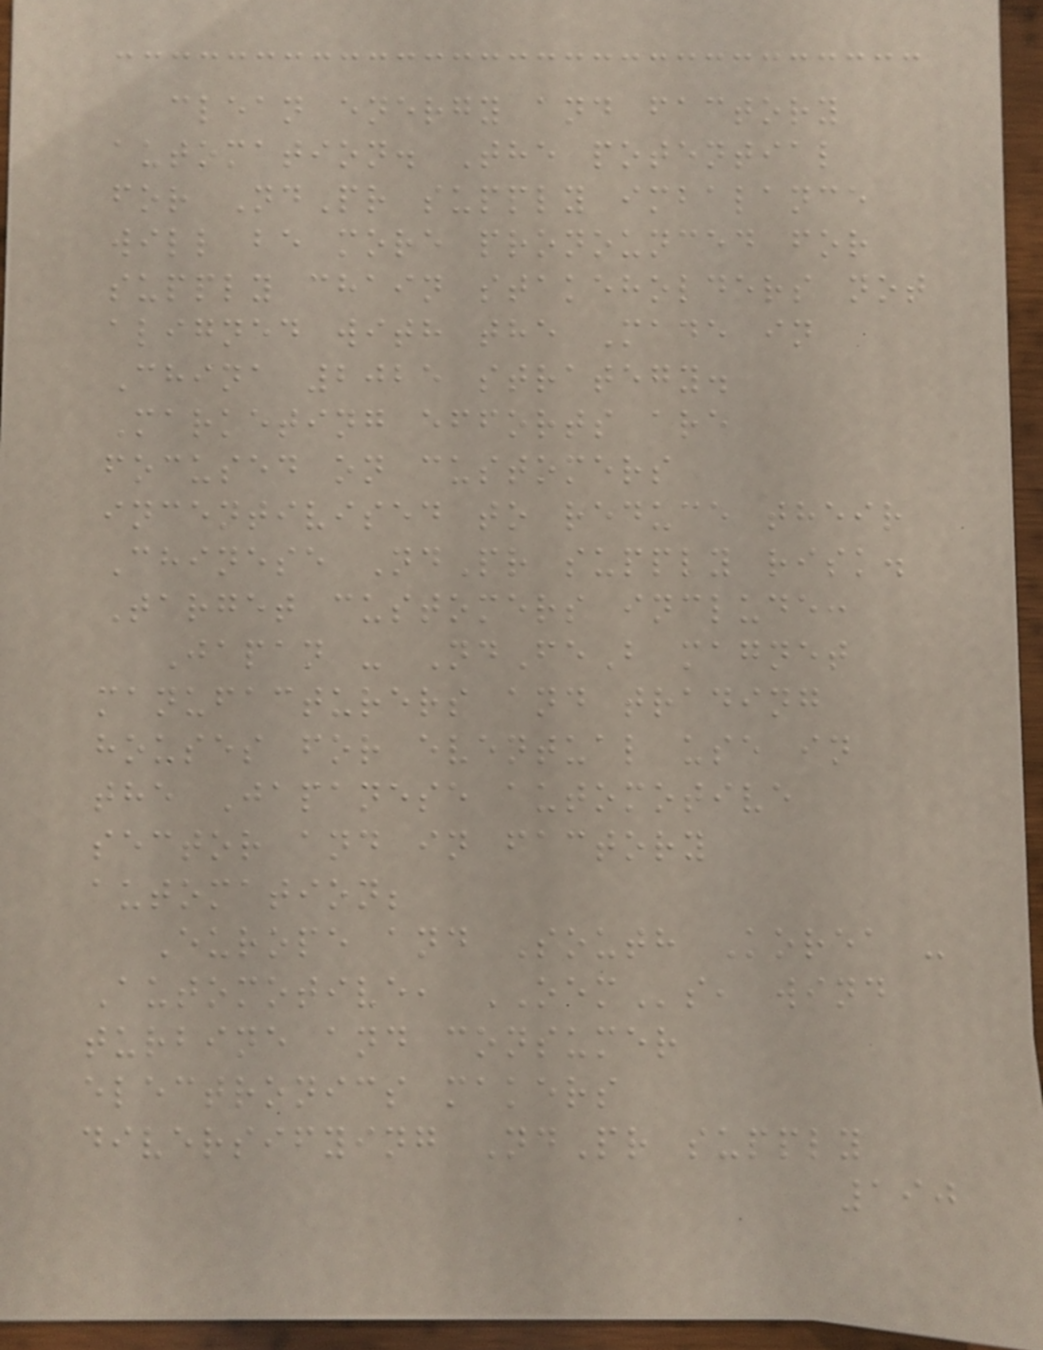clean energy and factory
automation. The potential
for NdPr supply imbalance
will be more pronounced for
supply chain stakeholders not
aligned with the Made in
China 2025 strategy.
Marketing efforts are
focused on customers
incentivised to reduce their
Chinese NdPr supply risk.
Target customers include:
Japan - NdFeB magnet
manufacturers and trading
houses for eventual use in
the Japanese automotive
sector and in factory
automation;
Europe and South Korea -
Automotive, OEMs, wind
turbine and consumer
electronics makers
diversifying NdPr supply
190
